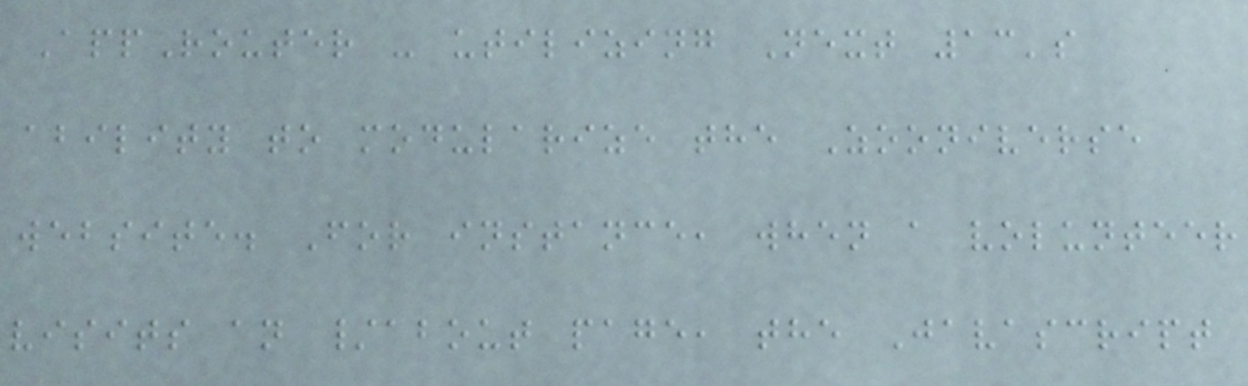AppRouter - utilizing Next 13's
ability to modularize the Zooniverse
website. For instance, when a volunteer
visits an /about page, the Javascript
